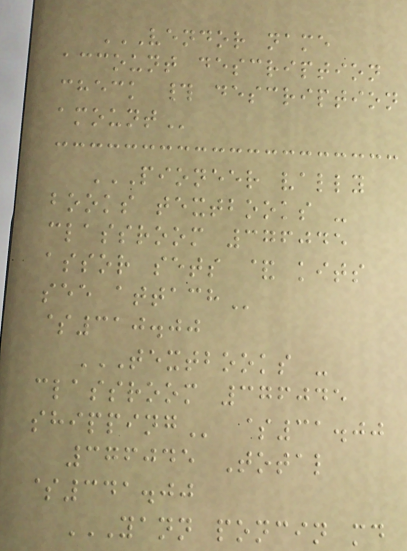VENDOR NAME
ACCOUNT DESCRIPTION
CHECK # DESCRIPTION
AMOUNT
PIONEER VALLY
BOOKS TEXTBOOKS -
CLASSROOM 376045
ASSOR SETS & KITS
SEE ATTACH
$310.00
TEXTBOOKS -
CLASSROOM 376045
SHIPPING $31.00
376045 Total
$341.00
YANN PONCIN MD
